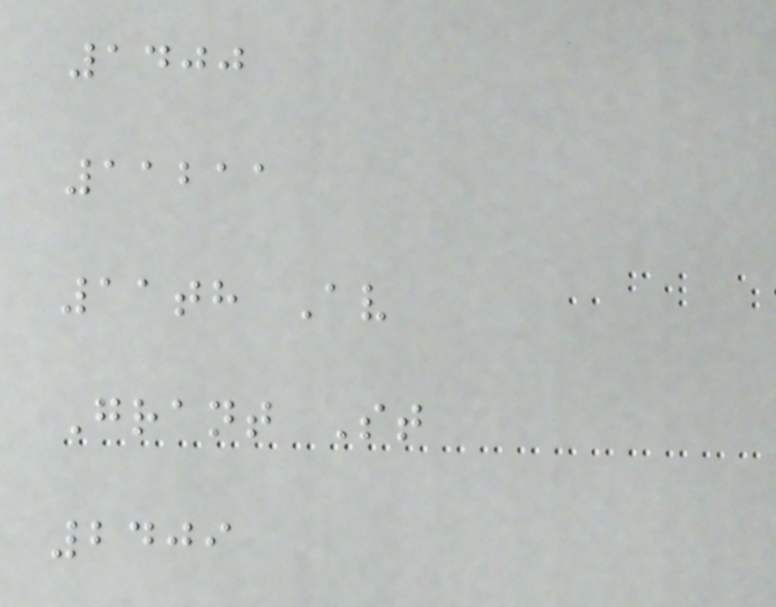1400
11211
11th Av
Grant St
2409
